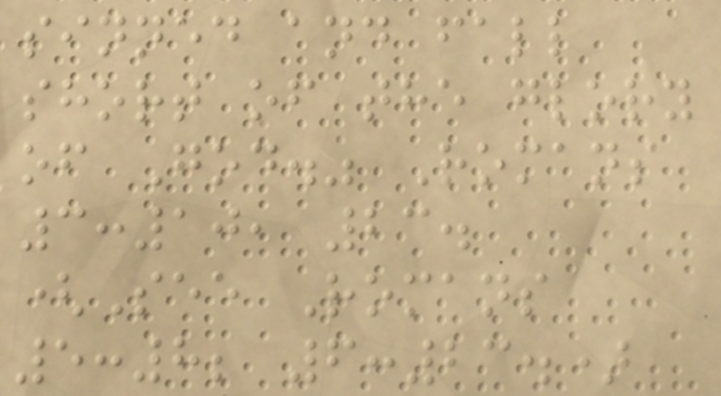sinned and fall
short of the glory
of God." Romans
3:10, 23.
(See Romans
5:8; 6:23.)
